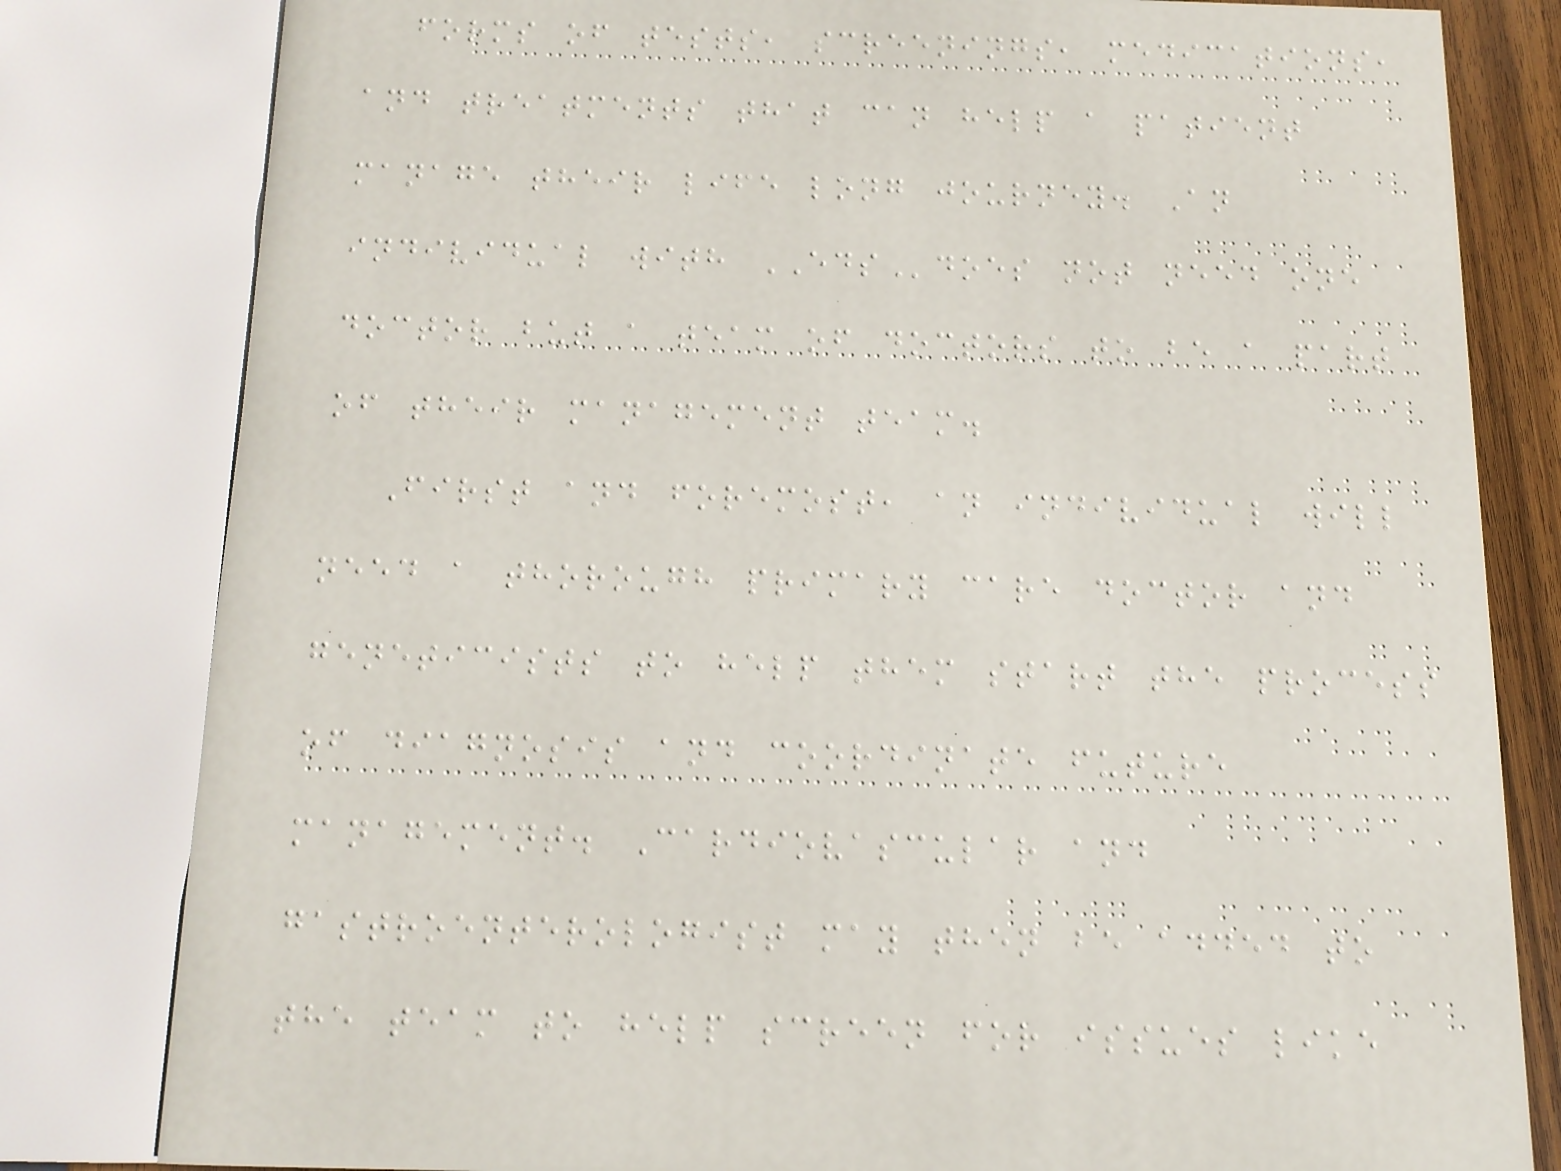forms of tests, screenings, medications,
and treatments that can help a patient
manage their life long journey. An
individual with EDSdoes not need one
doctor but a team of doctors to be a part
of their management team.
First and foremost, an individual will
need a thorough primary care doctor and
geneticists to help them start the process
of diagnosis and coordinate future
management. Cardiovascular and
gastroenterologist may then be added to
the team to help screen for issues like
